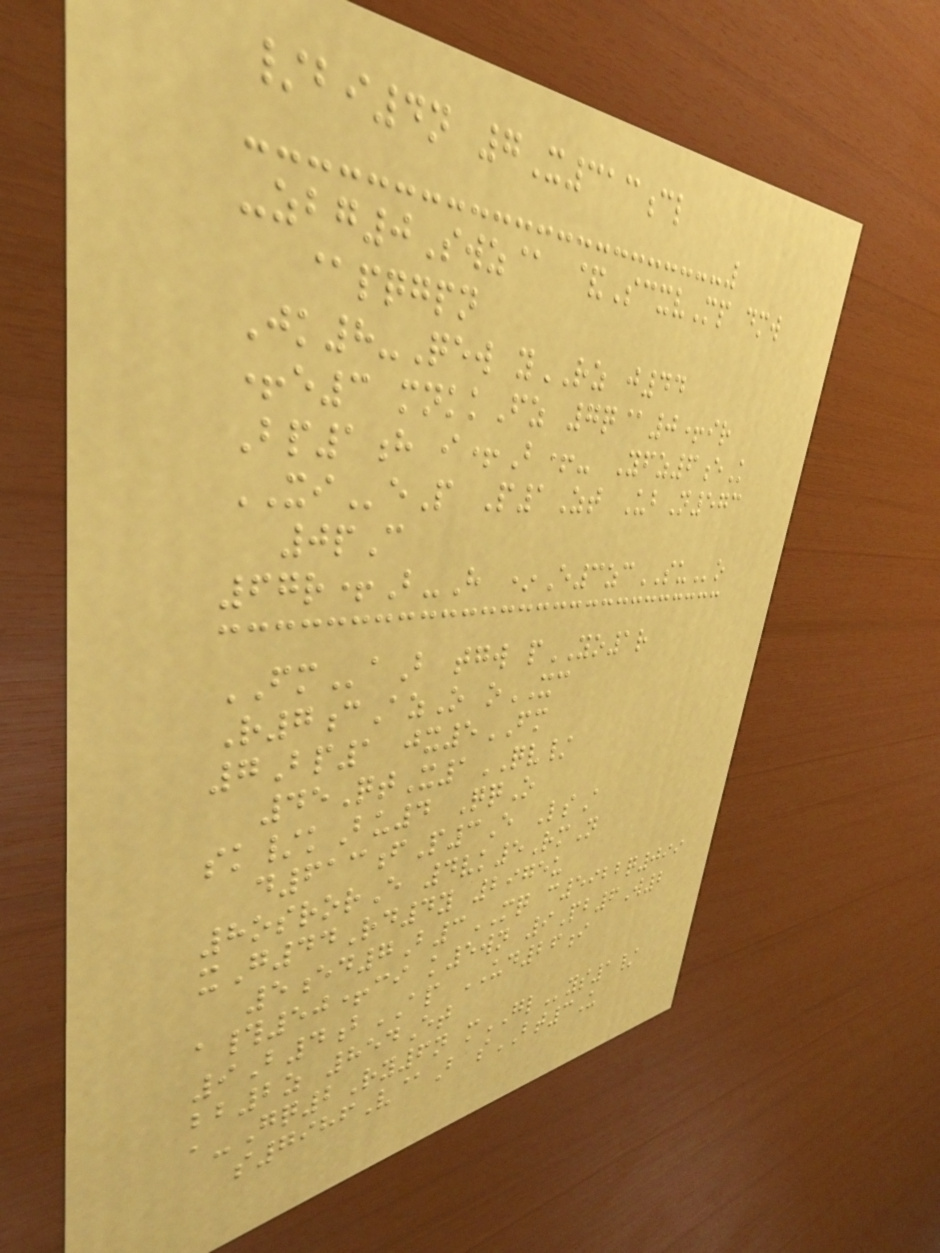/bi4n 7X313cl
-zbg0Swz@ &ScxvMp dmw
@pqgpn
Jk8-Qew yRZ j44
+e3 mnkkFz 7q@0+ir
Bp1h i+B+- Yfz6eK
XIeP P1Zt UbN573
0pC
67r+B-H *E3zcSUo
FMaB tgw pYO1r
R7cAzO oXC
7Bp1 jx5FM
45QtX1QV/
sk/kBu4 QqO
d613fP3E LsA
8osrorE 4vk5RmN
xG44Rd4y 2975u
5ed7B3MQ c5922q099
a#50+ci k5wn 9Pb6W2
9B4bAP UD26i
bb2z 854Et
a-Gq2Ry6n mGLys1/
s7986V@B sBT3U
